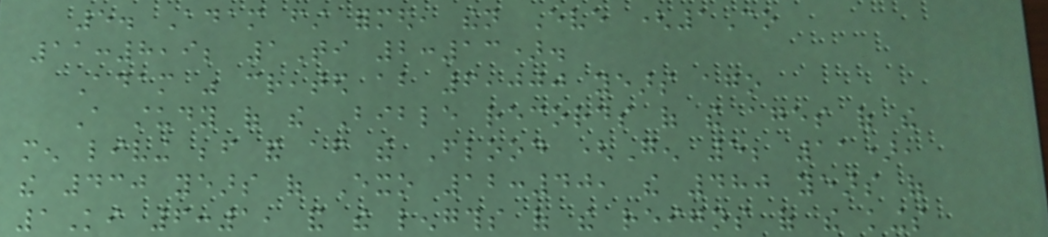5. Adam first formed, then Eve (1Co
11:8,9; 1Ti 2:13).
Adam was created about 6,000 years ago
A study of the Bible records of the ages of the
men living before and after the Flood (Gen 5; 11),
the 430 years of Exo 12:40, the 480 years of
1Ki 6:1, and the lengths of the reigns of the kings
